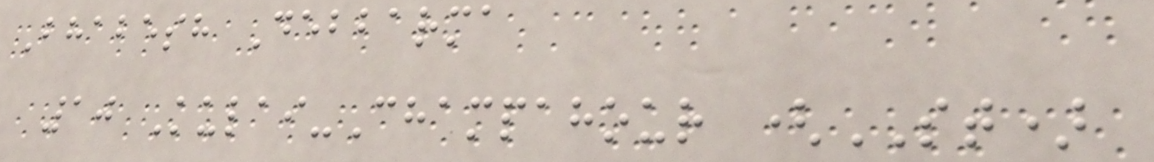Bhabesh Debbarma
10 Kulai-Champahour (ST)
